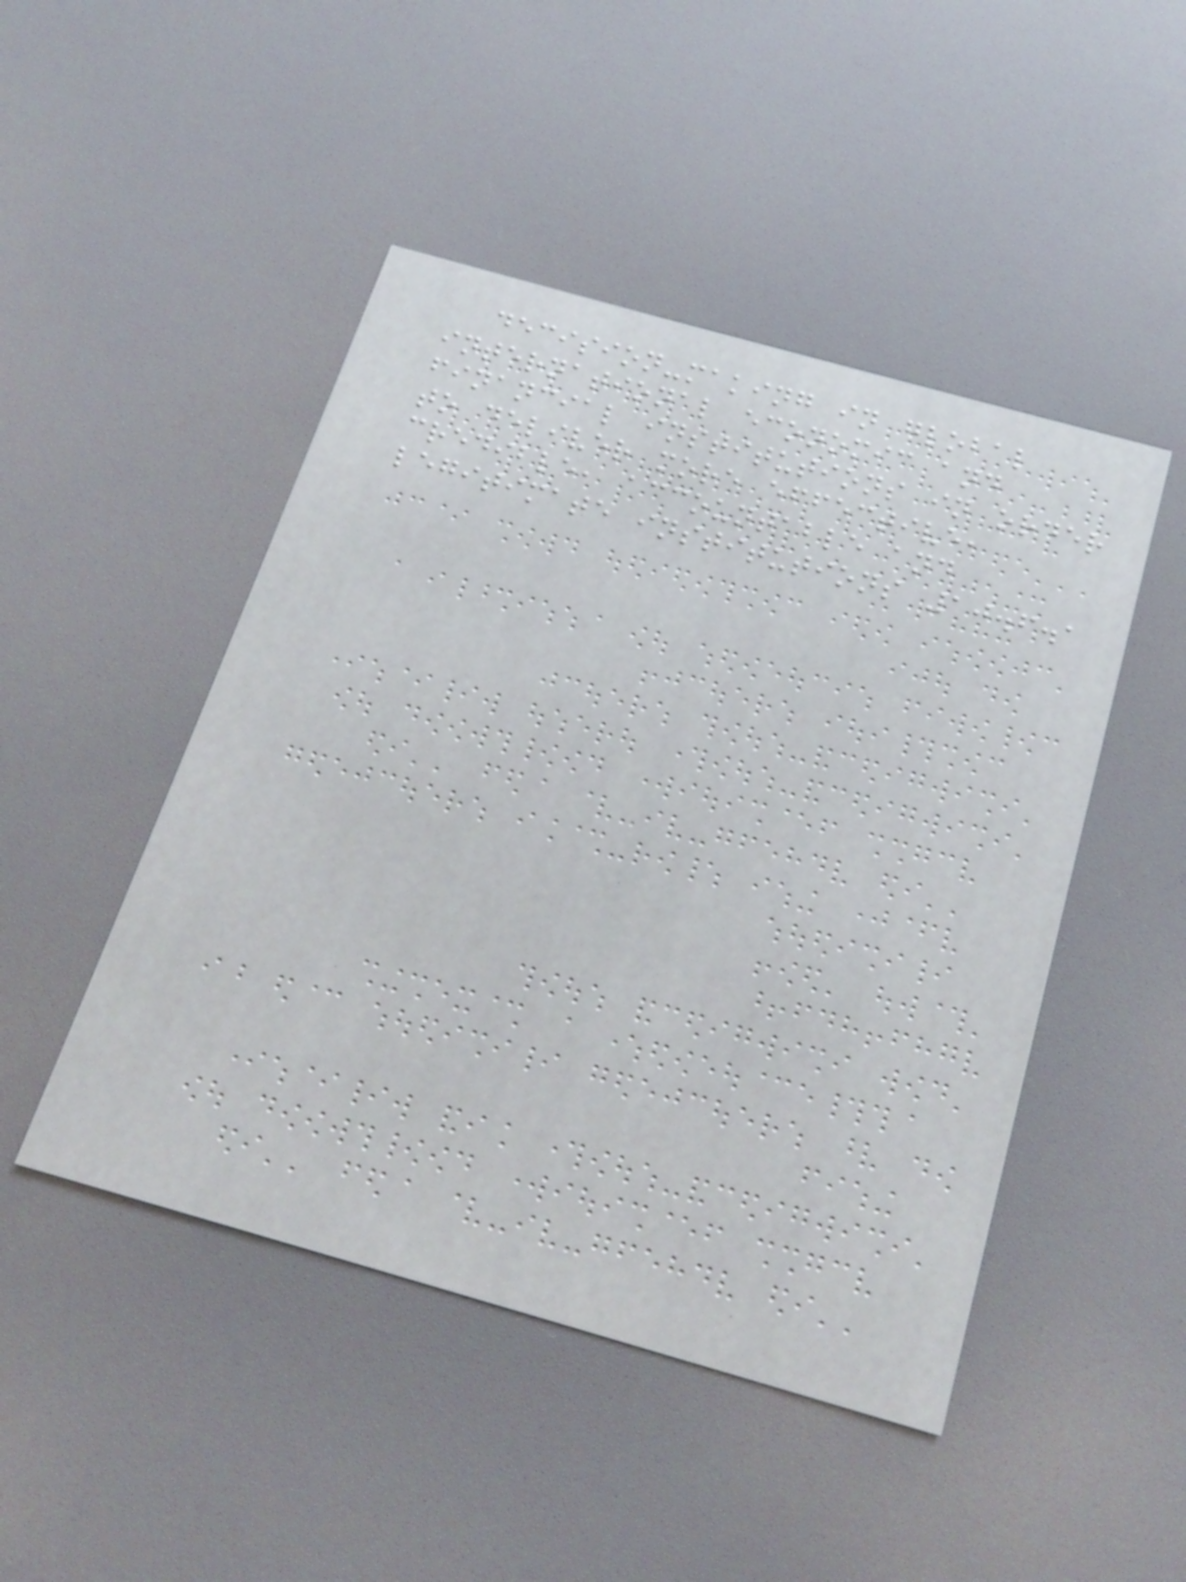decision-making in global
international economic and
financial institutions in order
to deliver more effective,
credible, accountable and
legitimate institutions 10.6.1
